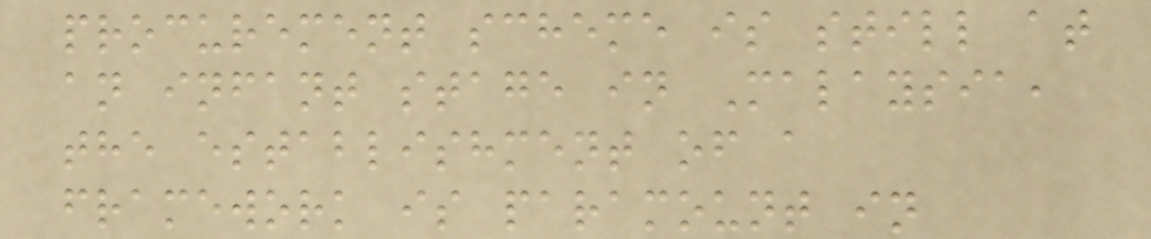procurement scheme is still at
an infant stage in Malaysia,
the establishment of a
framework is paramount in
